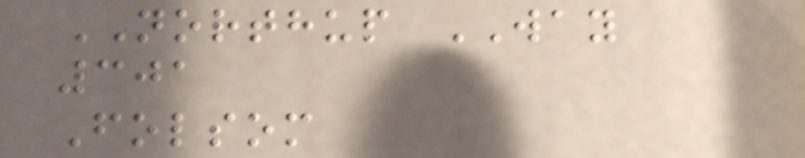NORTHUP WAY
301
Folsom
